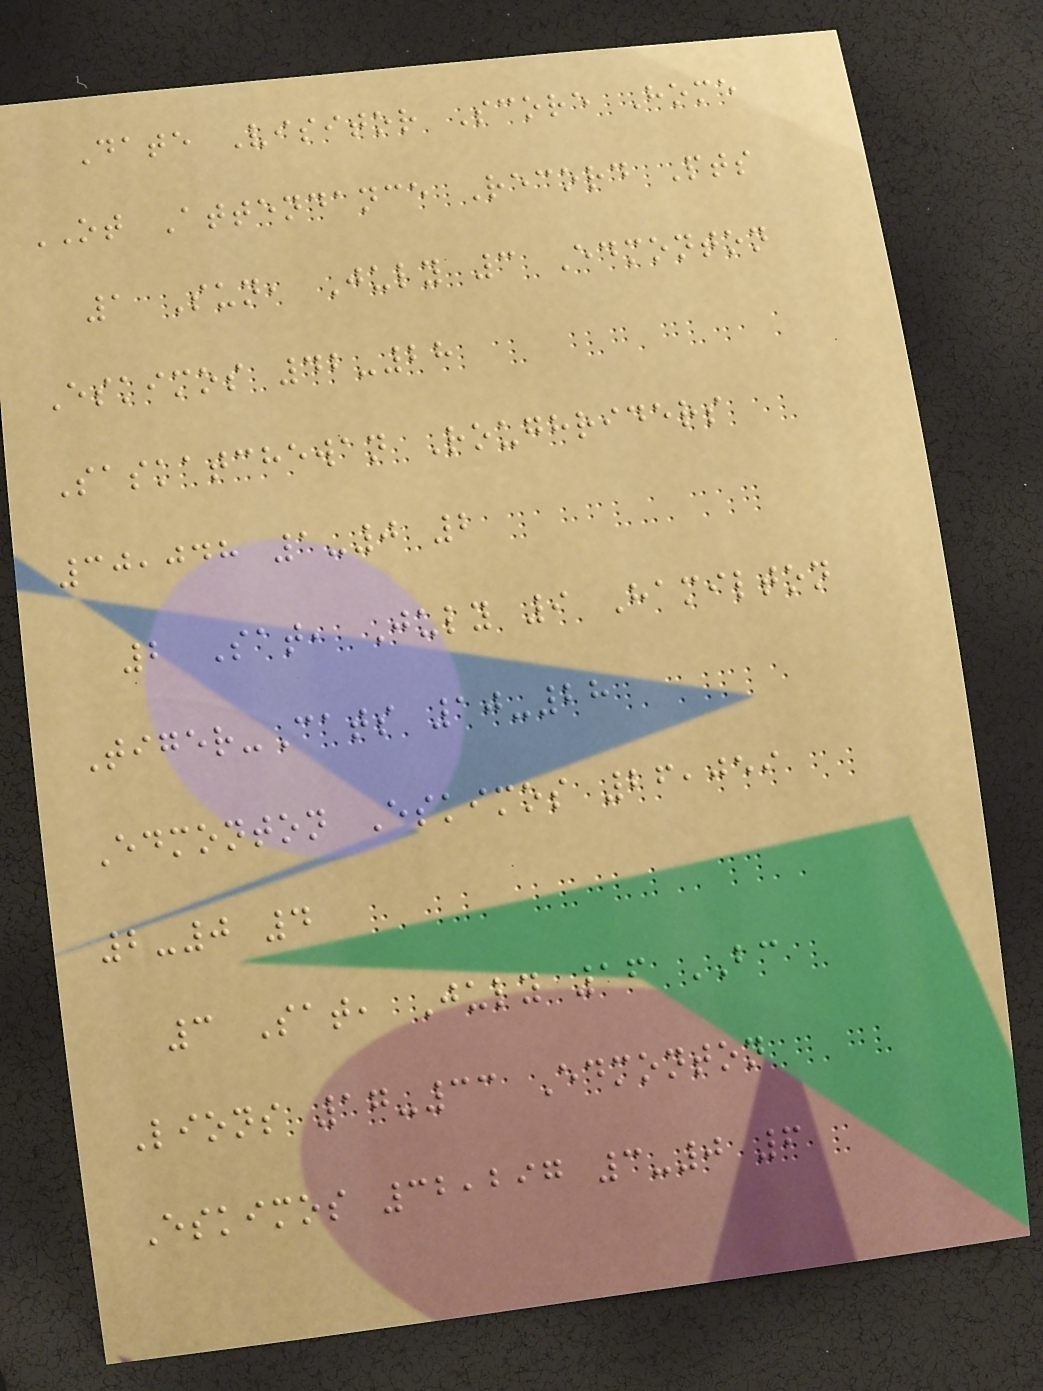Date Visitor Score Home
OT Attendance Record Pts
1 Sun, July 3 Edmonton
Eskimos 42-28
Saskatchewan Roughriders
30,048 1-0 2
2 Sat, July 9 Hamilton
Tiger-Cats 10-28
Edmonton Eskimos 26,059
2-0 4
3 Sat, July 16 BC
Lions 17-33 Edmonton
Eskimos 32,297 3-0 6
